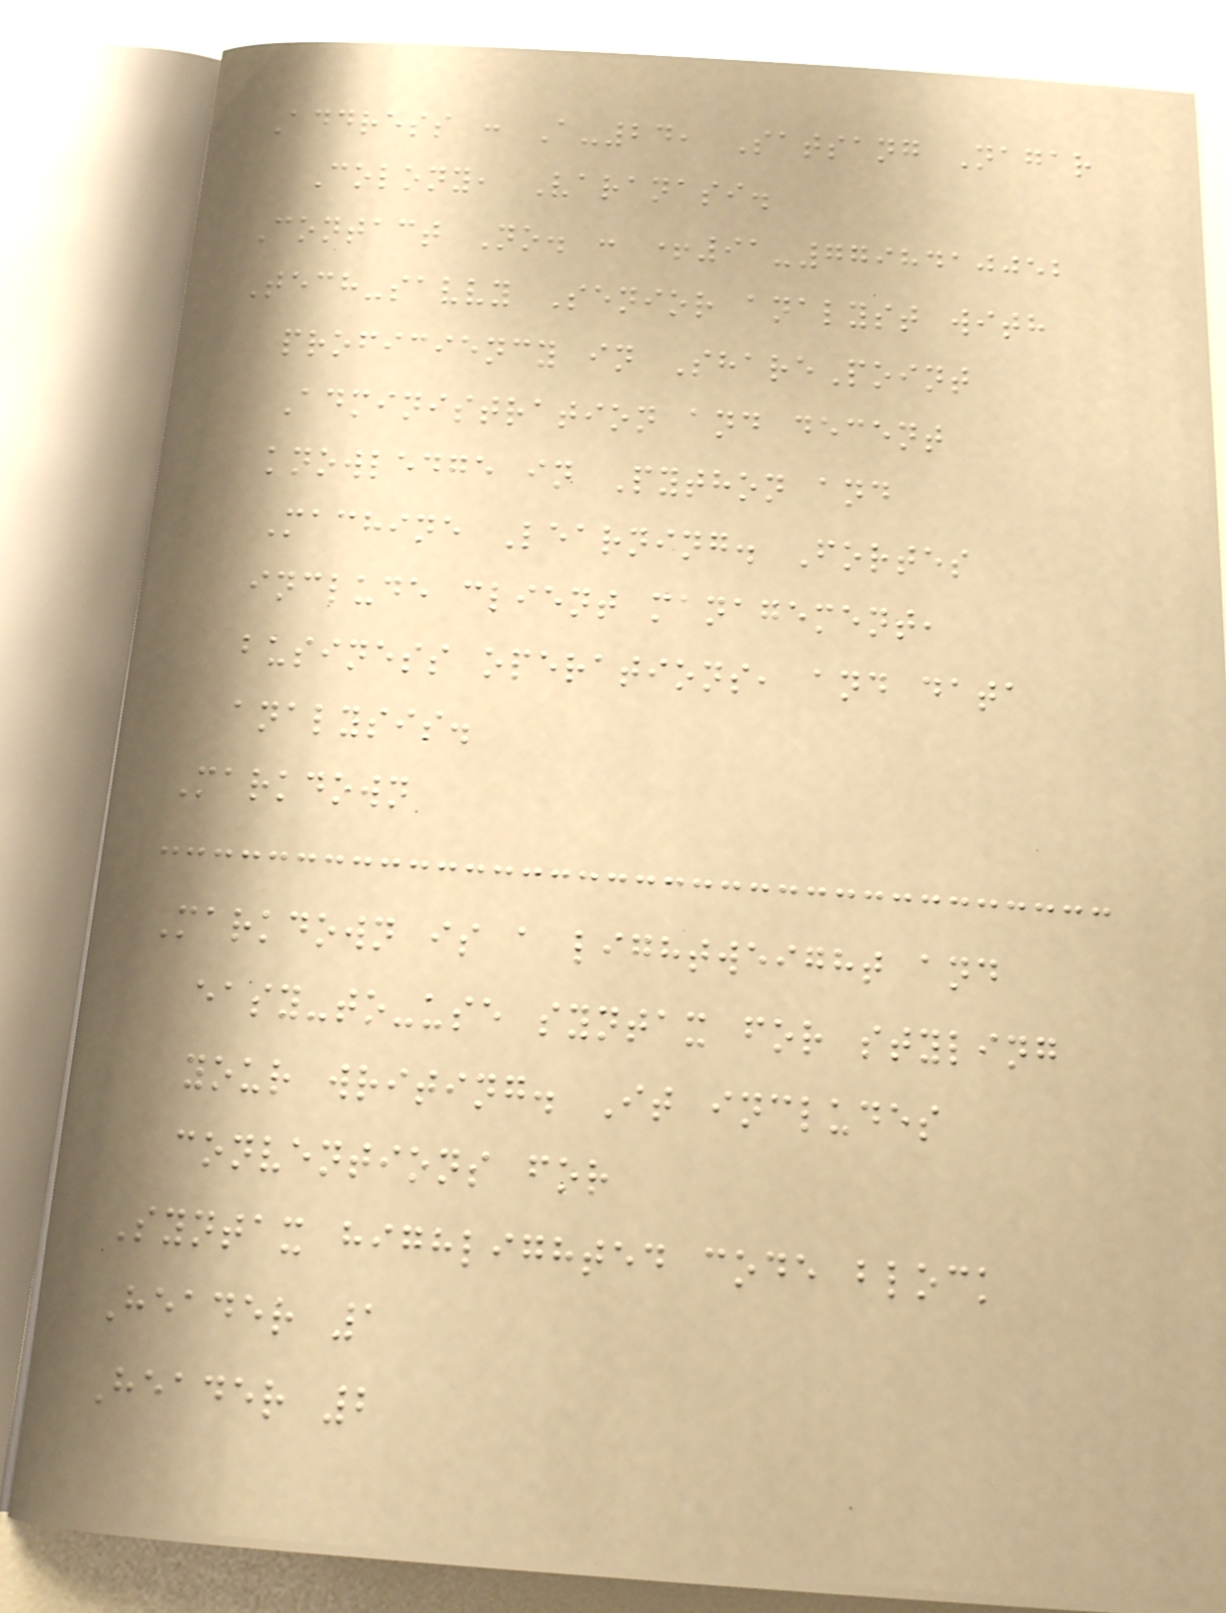Address : A-24, Satsang Nagar
Colony, Varanasi.
Contact No. : +91-7798410052
Tech-savvy Senior analyst with
proficiency in SharePoint
Administration and decent
knowledge in Python and
Machine Learning. Fortes
include client management,
business operations, and data
analysis.
Markdown
Markdown is a lightweight and
easy-to-use syntax for styling
your writing. It includes
conventions for
Syntax highlighted code block
Header 1
Header 2
